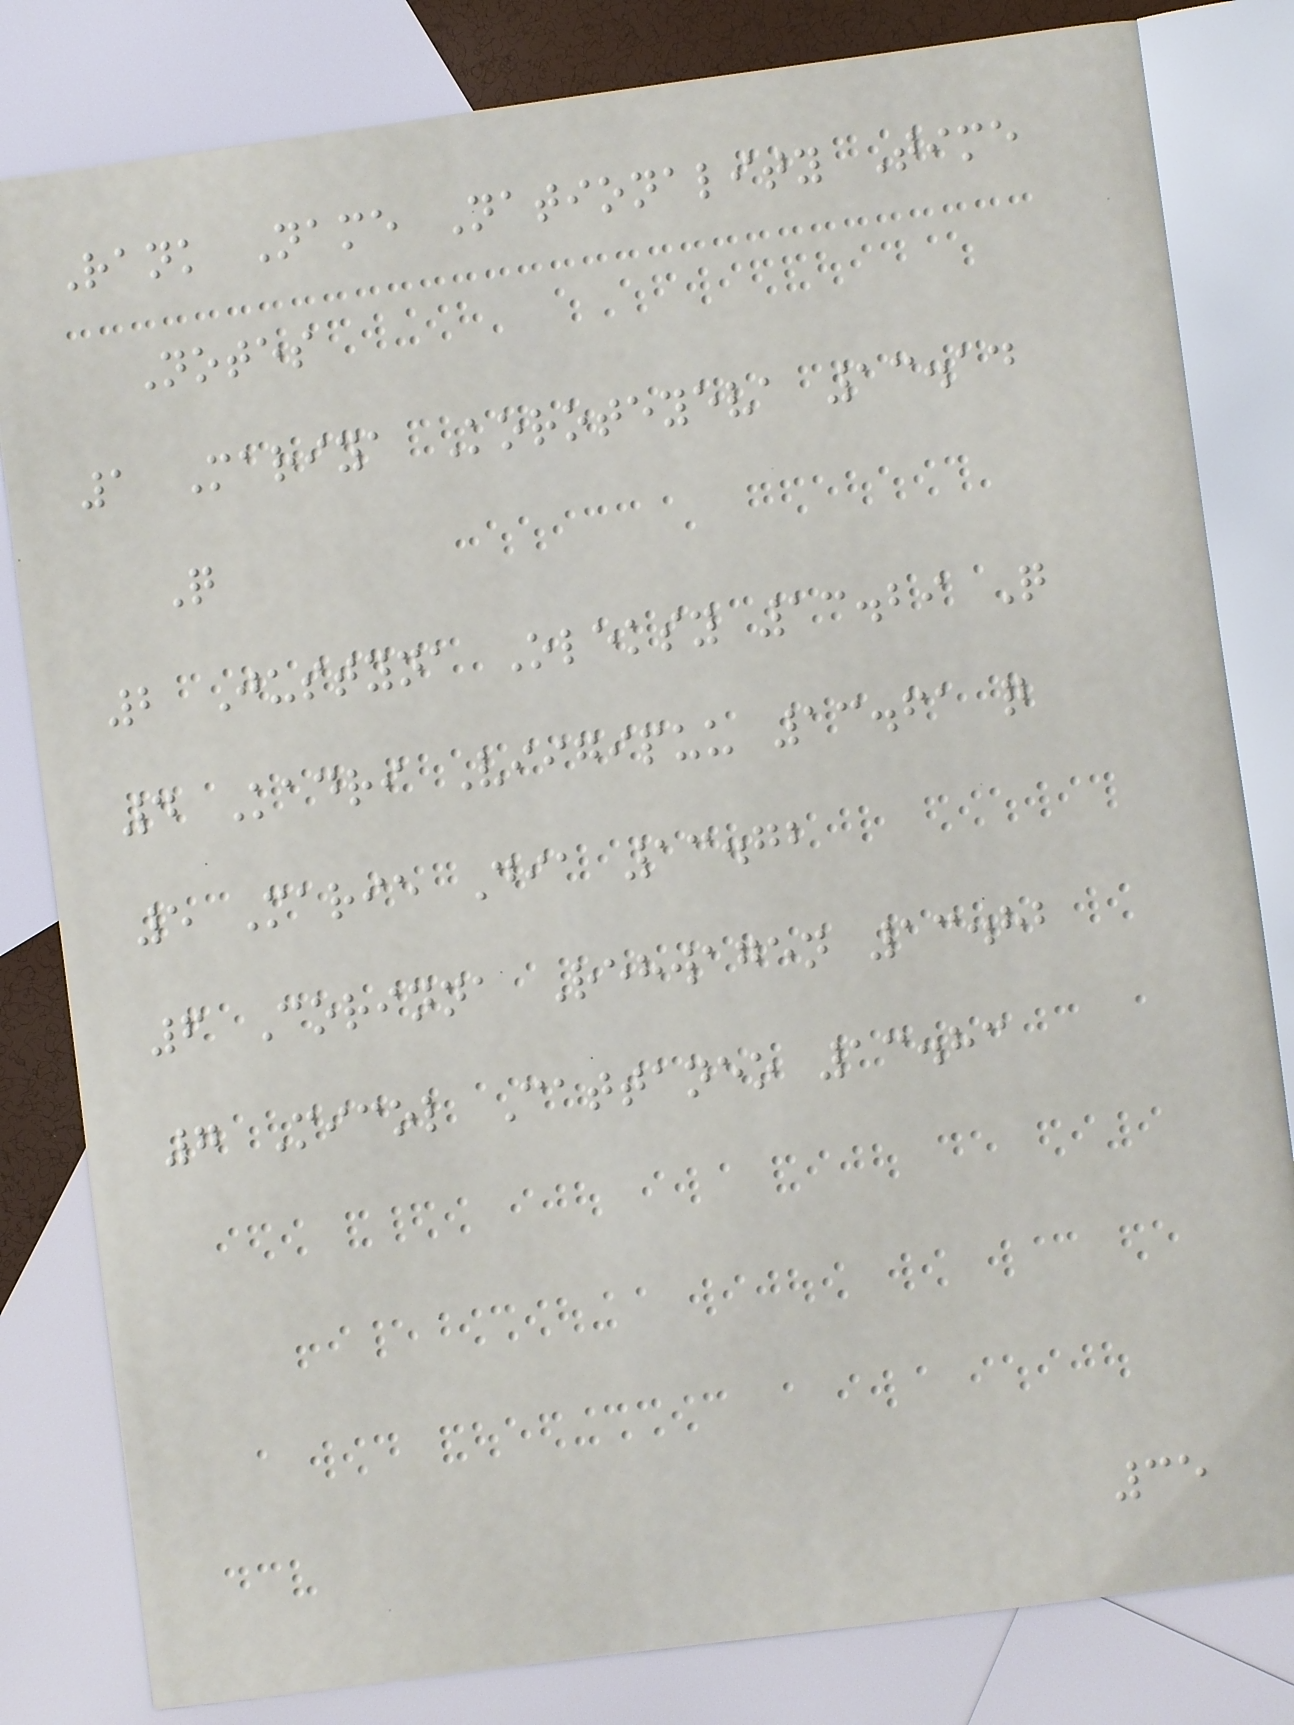Rank Name Nationality Time
Notes
1 Mariya Koroteyeva 13.14
Q
2 Justyna Oleksy 13.29 Q
4 Kadri Viigipuu 13.61 q
5 Marie Dia 13.72
6 Corinna Rehwagen 13.82
7 Micol Cattaneo 13.83
35
